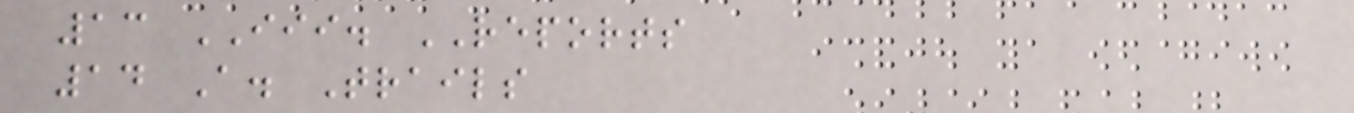13 III. REPORTS
14 A. Trails
